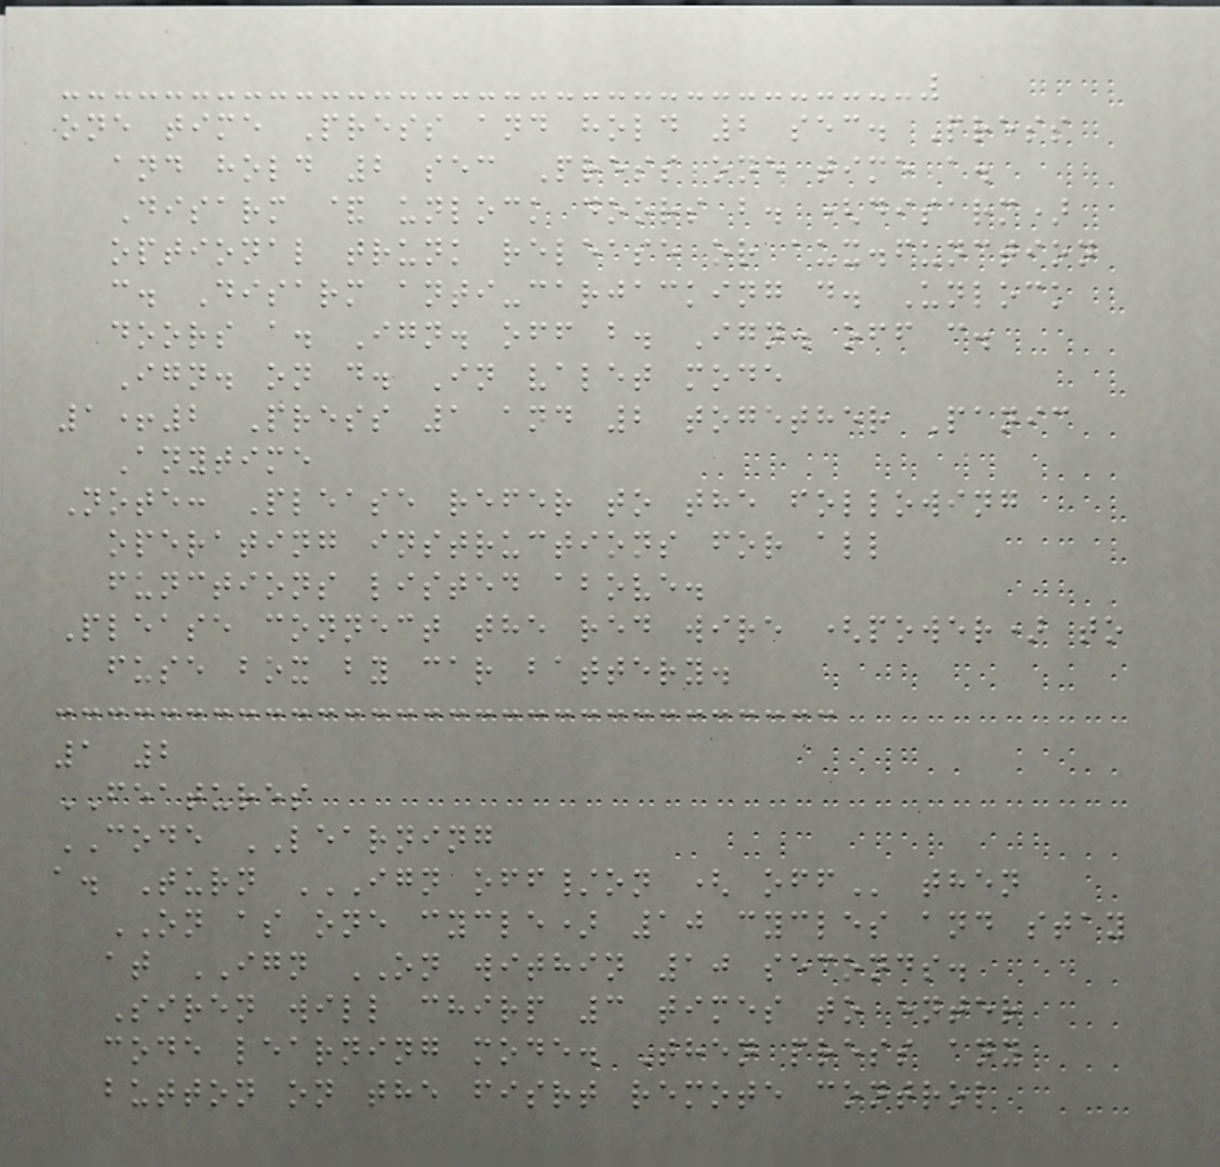one time Press and hold 2 sec. Press
and hold 2 sec Press one time a.
Disarm & unlock doors b. (disarm)
optional trunk release or aux.function
c. Disarm anti-carjacking d. Unlock
doors a. Ign. off b. Ign. off c.
Ign. on d. In valet mode
1+2 Press 1 and 2 together Panic
Anytime
Note: Please refer to the following
operating instructions for all
functions listed above.
Please connect the red wire (power) to
fuse box by car battery.
1 2
FEATURES
CODE LEARNING
a. Turn IGN OFF/ON ( OFF then
ON as one cycle) 10 cycles and stay
at IGN ON within 10 seconds.
Siren will chirp 3 times to enter
code learning mode. Then press any
button on the fisrt remote control
